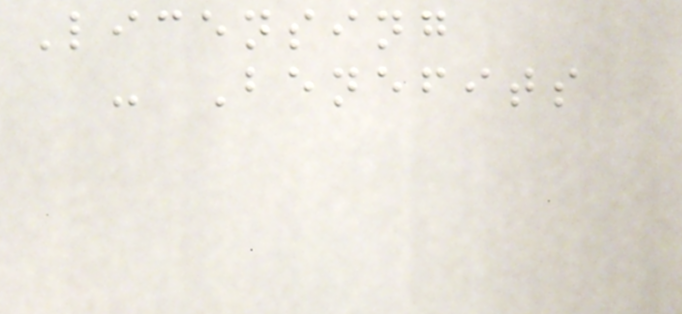Licensing
- Benefits
